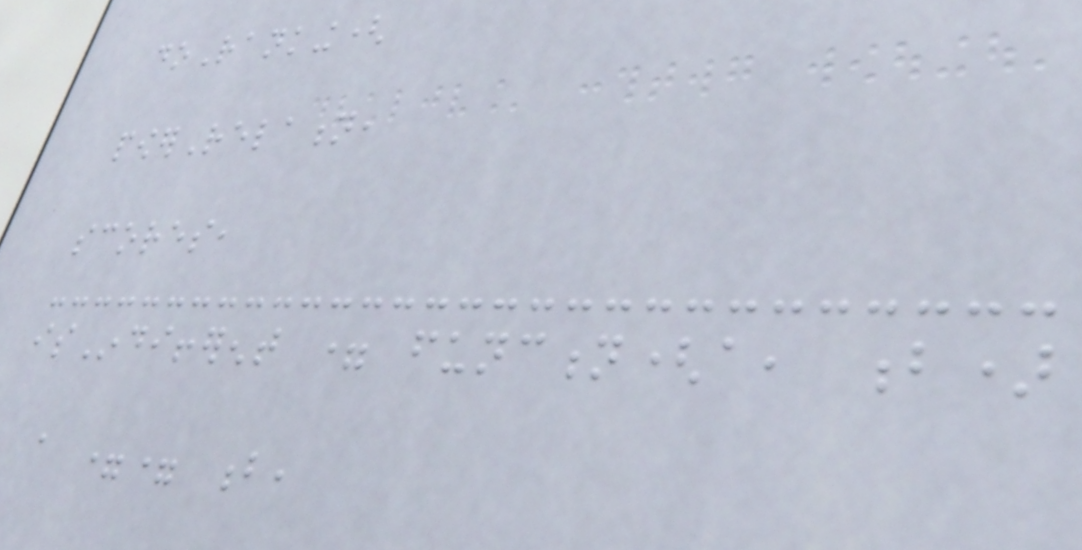doRanking(
powerRelation,
scores,
isIndifferent = function(a, b)
a == b,
